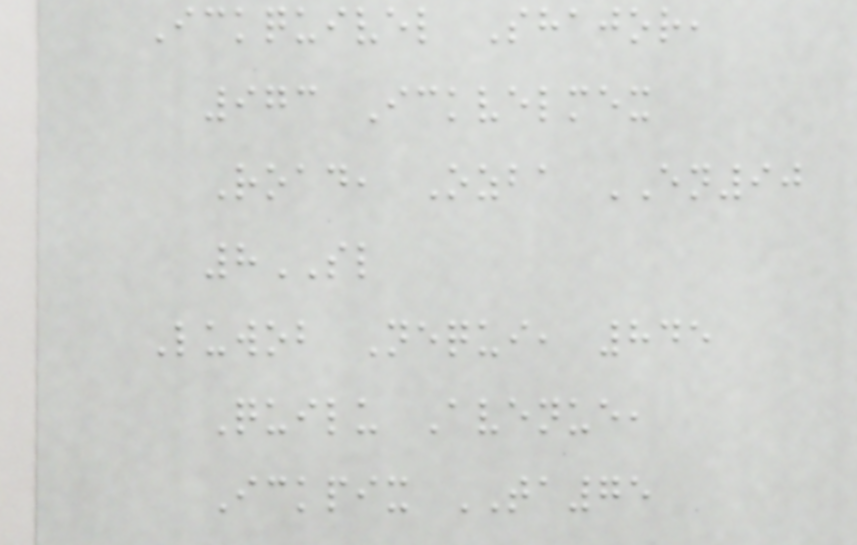Ickquivel Shajor,
973 Ickvelmex
Road, Ozba EN90
8SL
Luwob Nequi, 845
Quilu Avenue,
Ickpix TA75
